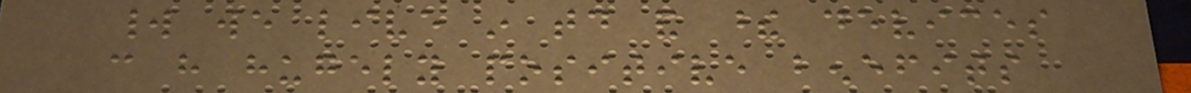world we live in today and these devices
can have hugely positive benefits
